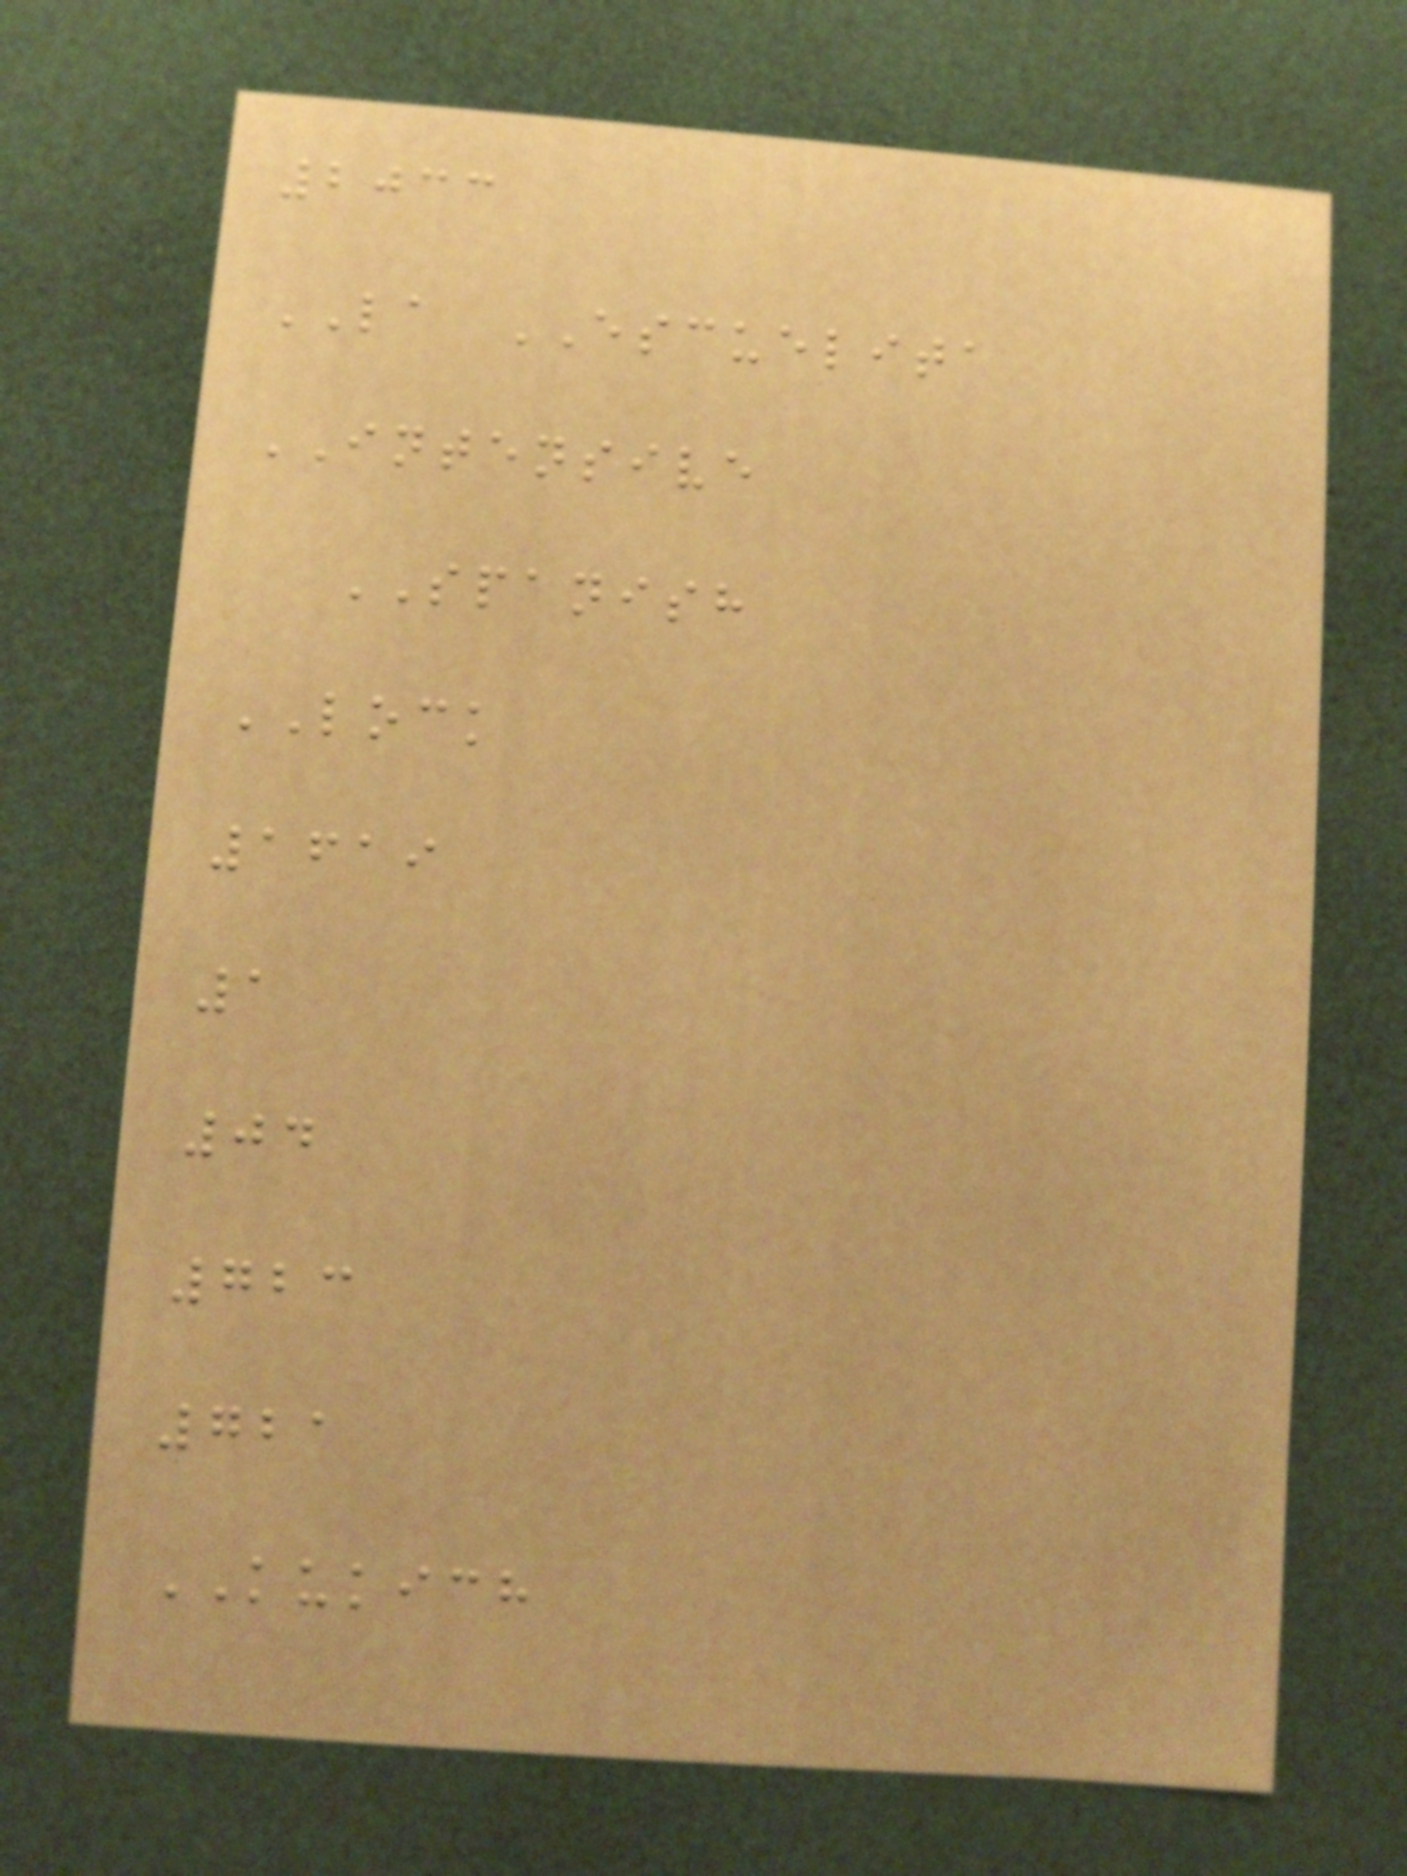2033
LA ESCUELITA
INTENSIVE
SPANISH
LOCK
1619
1
04
723
721
KUKICH
